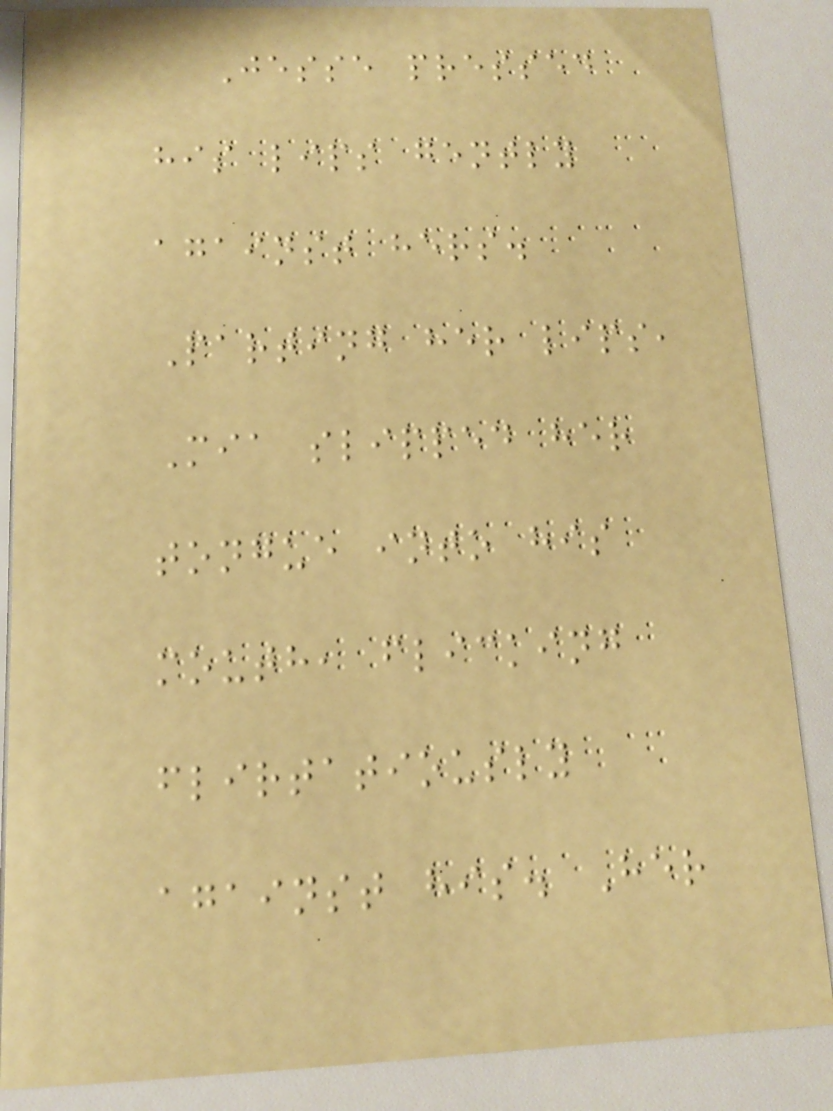Jesse pressed
his lips gently
against hers.
Parting her lips,
Mia slipped her
tongue into his
mouth, flicking
flirtatiously
against his. Her
